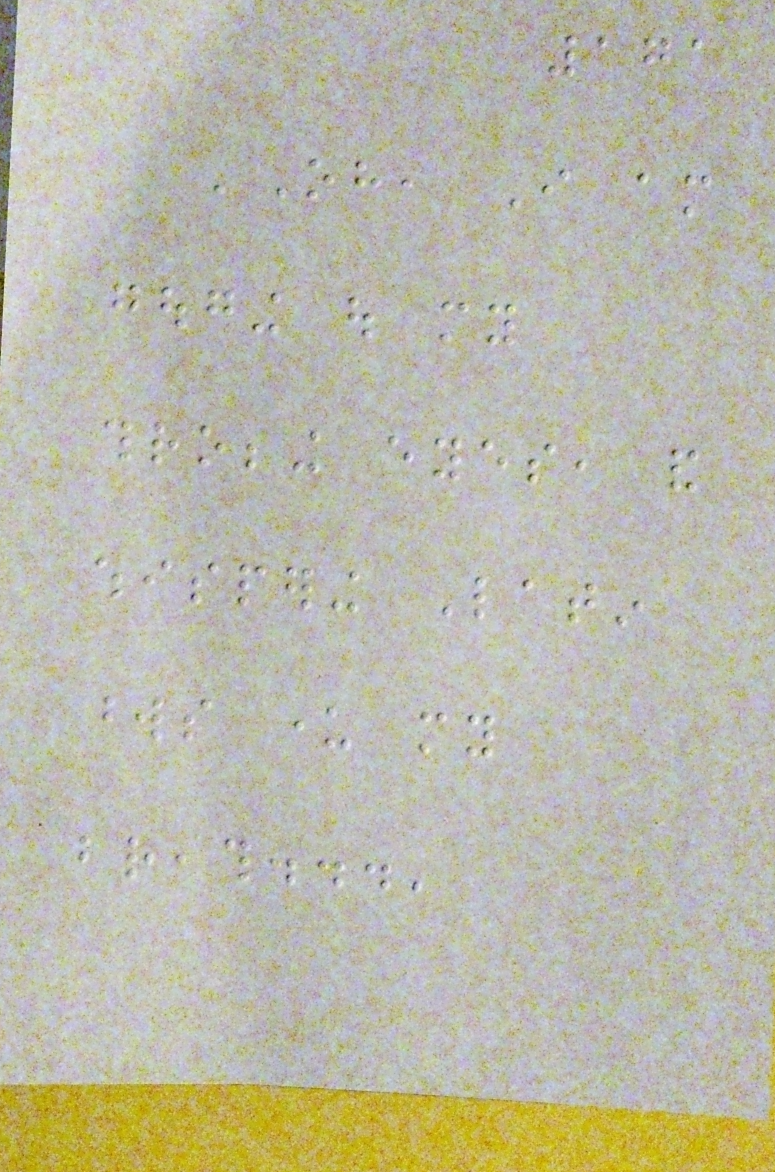171
'Oh, I am
gouging out my
throbbing eyes, and
whispering Latin
words under my
breath...'
